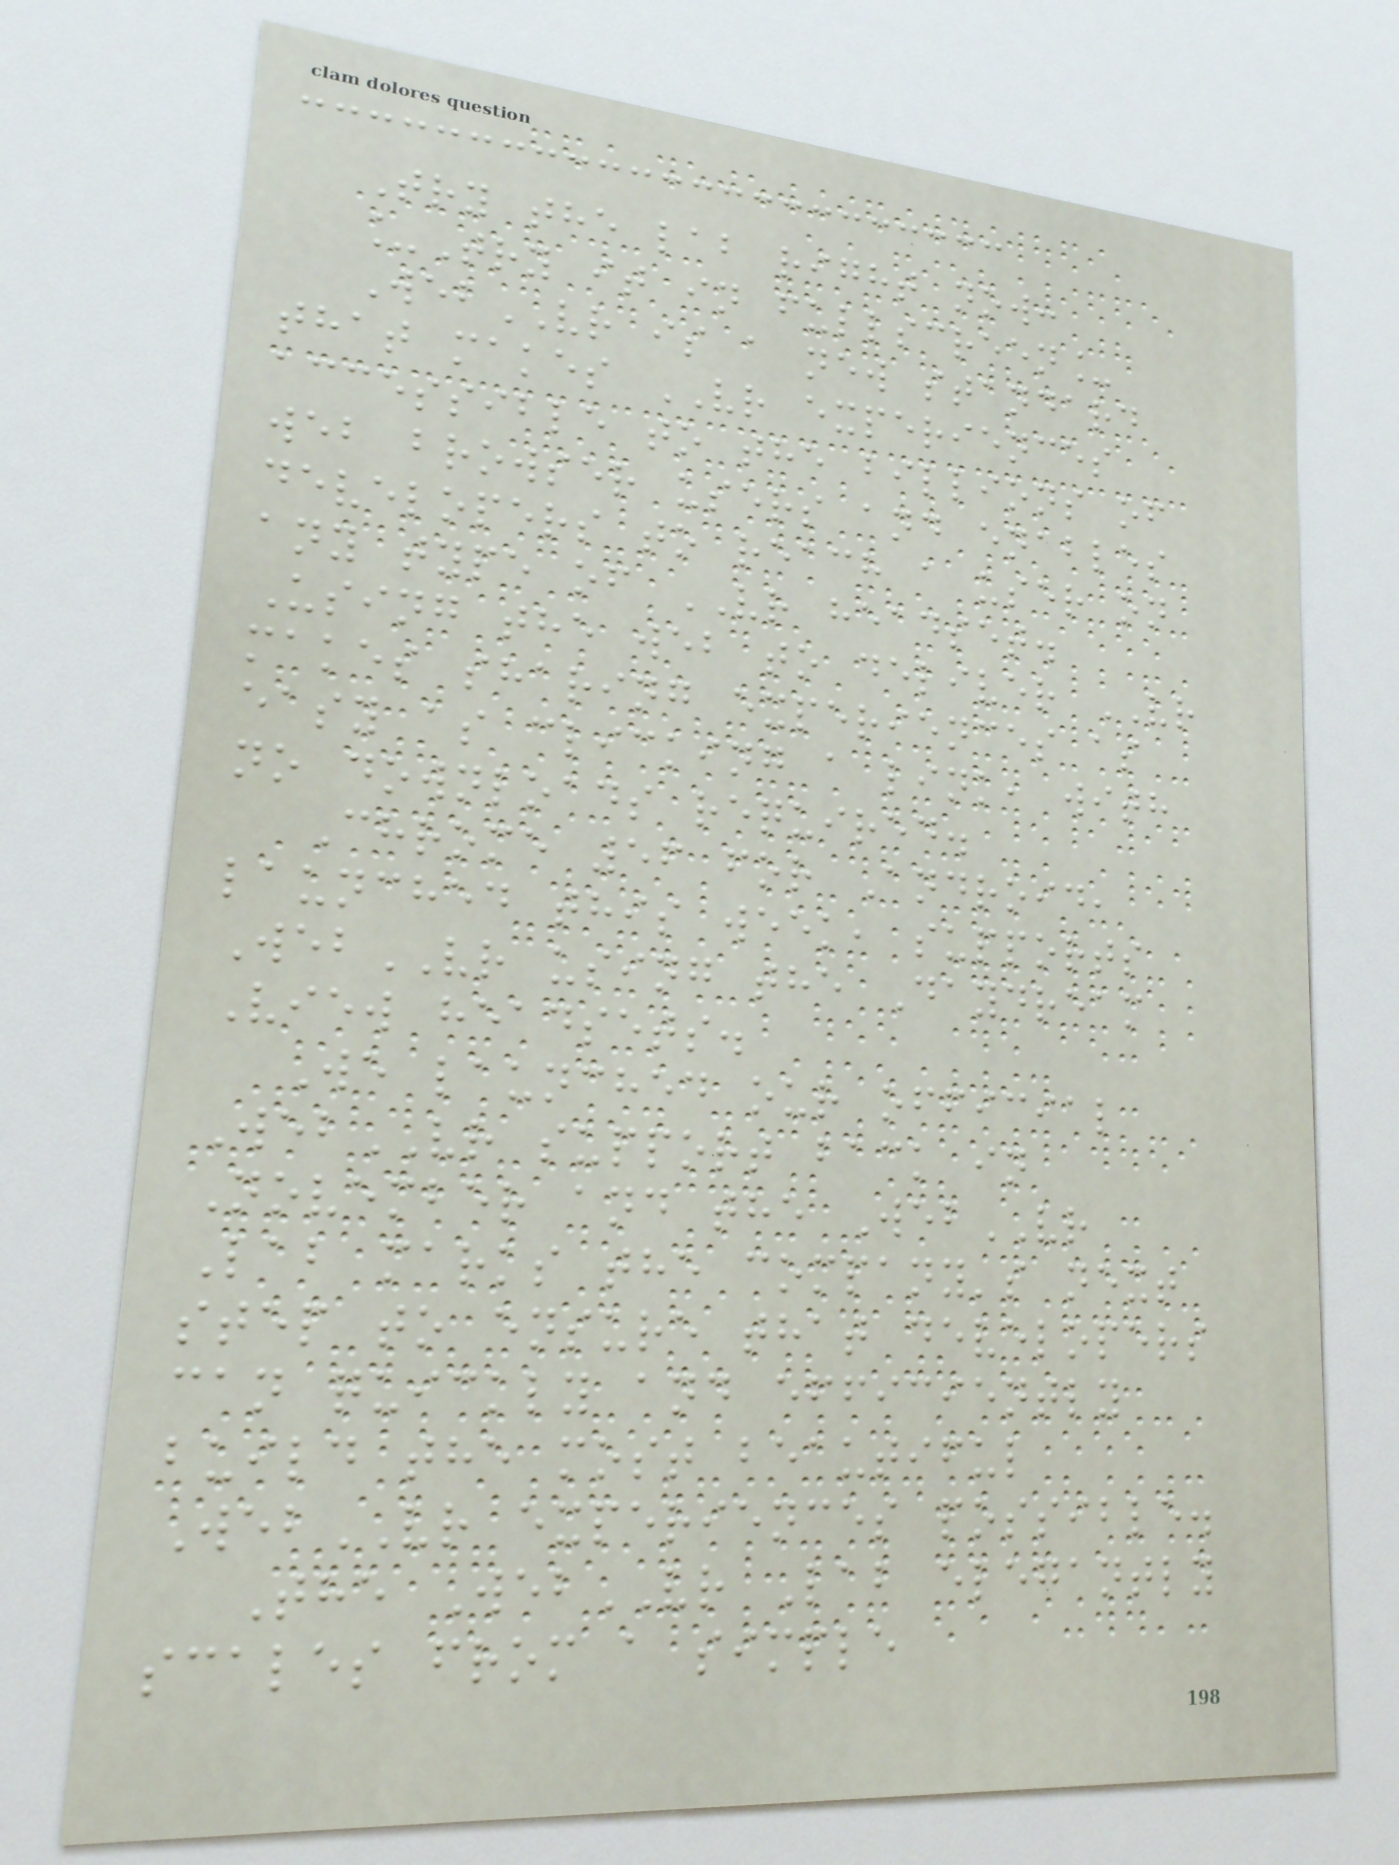Try the lab right now:
_Try it in fullscreen_
WebVR is a new standard
that makes VR experiences
accessible to the billions of
web browser users and enables
developers to reach a user on
any type of VR headset.
Using the web to deliver VR
makes sharing experiences as
easy as clicking a link, with
no downloads required.
Chrome 56 for Android,
launched this week, supports
WebVR using the Daydream
View headsets.
We launched our official
WebVR support back in
November and the WebVR
Lab marks the company's next
step to ensure that developers
can quickly and efficiently
build the most beautiful
WebVR experiences possible.
The WebVR Lab elegantly
scales from a simple
